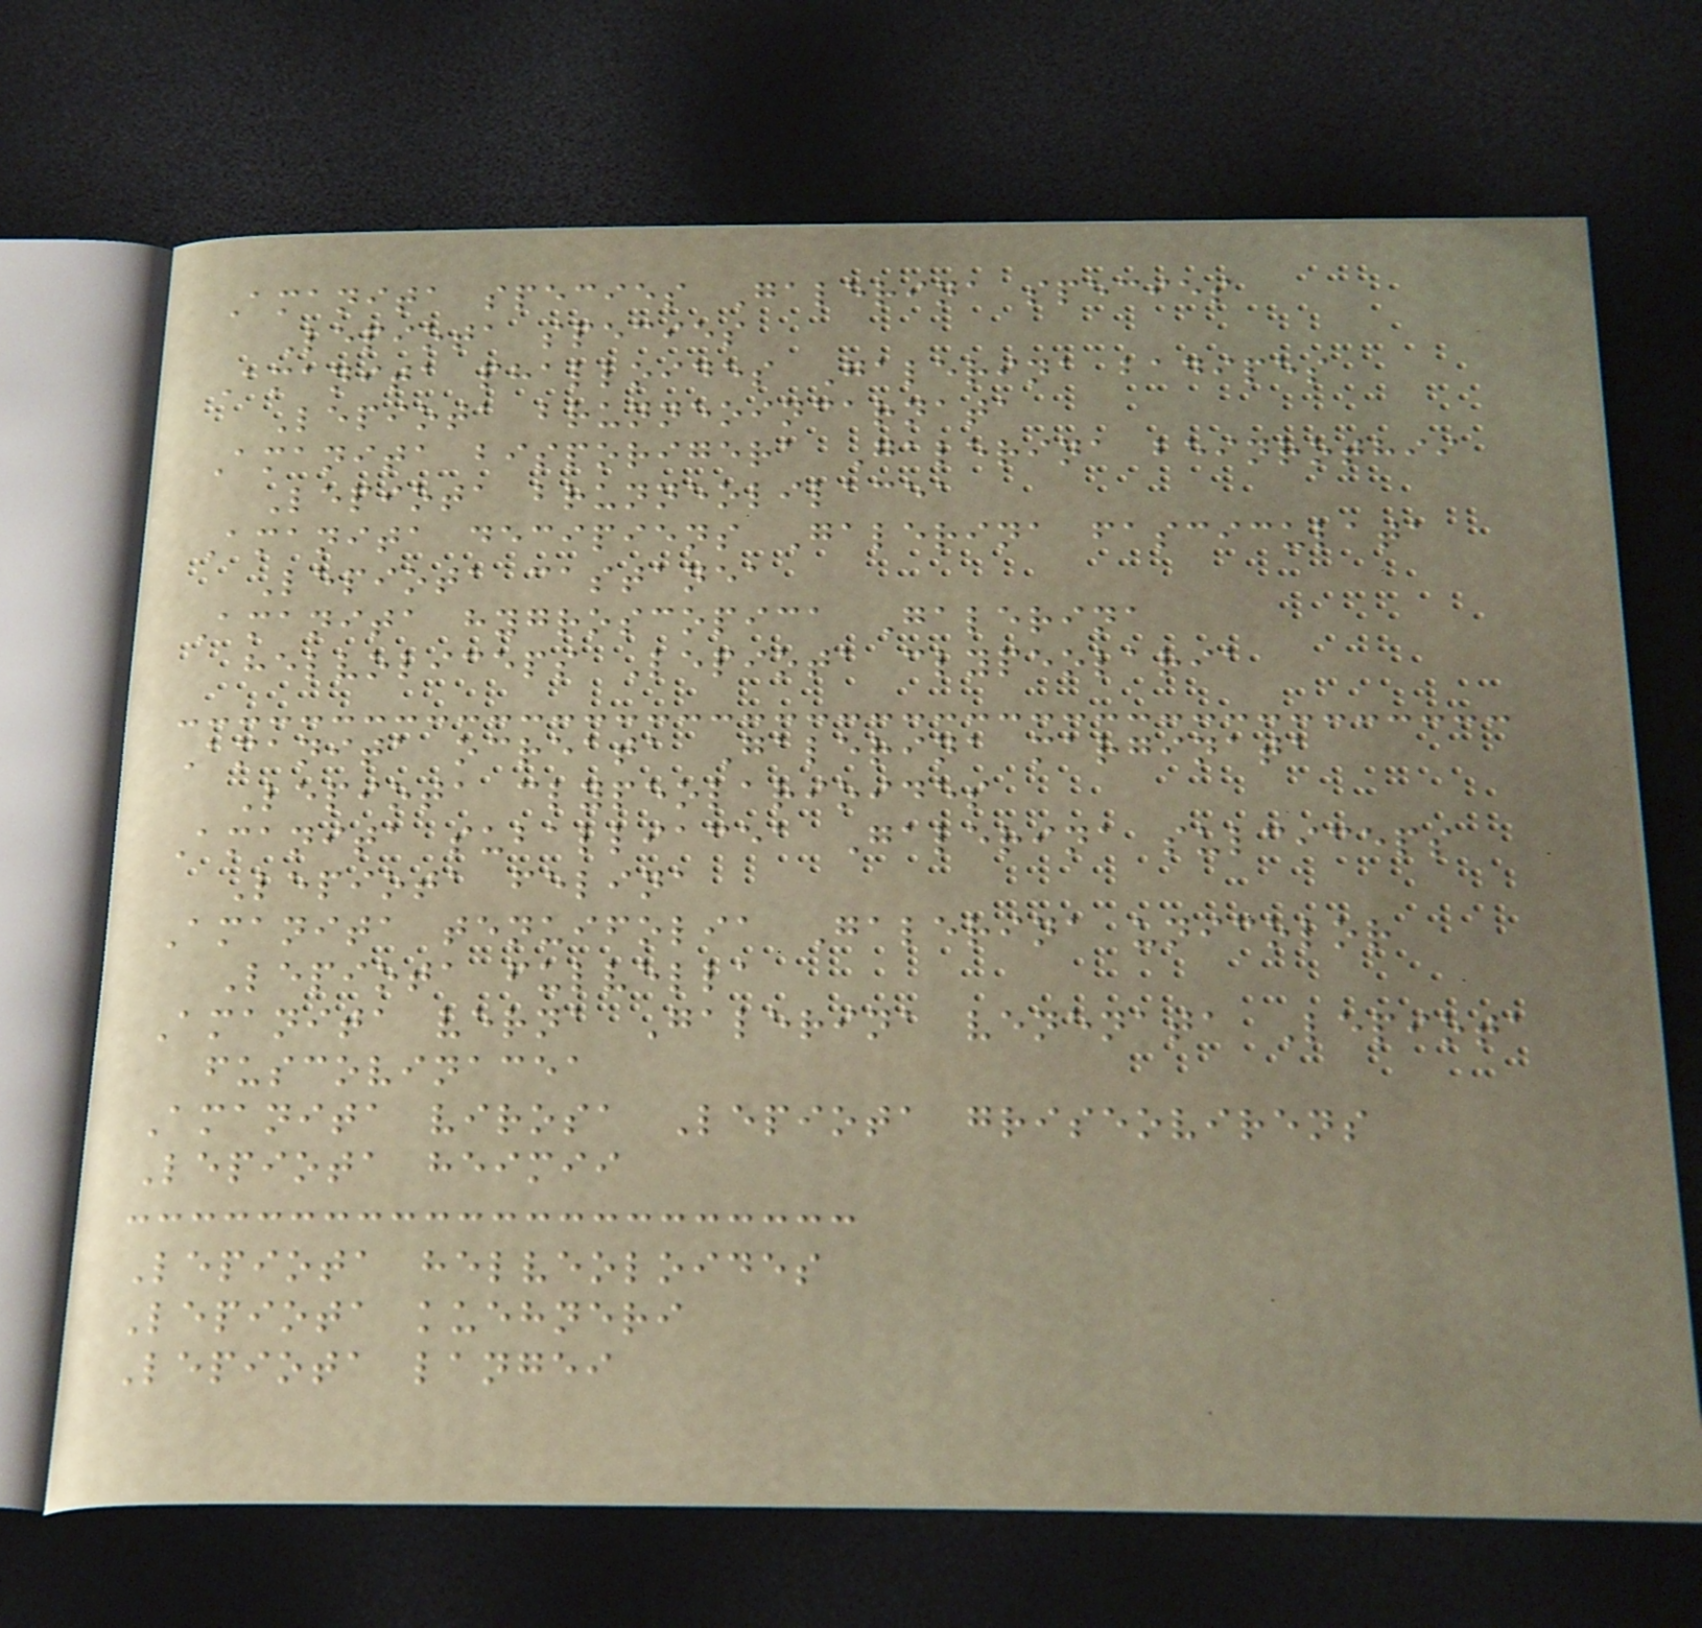Amanita species Galerina species
Lepiota species
Amanita phalloides Galerina badipes
Lepiota brunneoincarnata
Amanita bisporigera Galerina beinrothii
Lepiota brunneolilacea
Amanita decipiens Galerina fasciculata
Lepiota castanea
Amanita hygroscopica Galerina
helvoliceps Lepiota clypeolaria
Amanita ocreata Galerina marginata
Lepiota clypeolarioides
Amanita suballiacea Galerina sulciceps
Lepiota felina
Amanita tenuifolia Galerina unicolor
Lepiota fulvella
Amanita verna Galerina venenata Lepiota
fuscovinacea
Amanita virosa Lepiota griseovirens
Lepiota heimii
Lepiota helveoloides
Lepiota kuehneri
Lepiota langei
